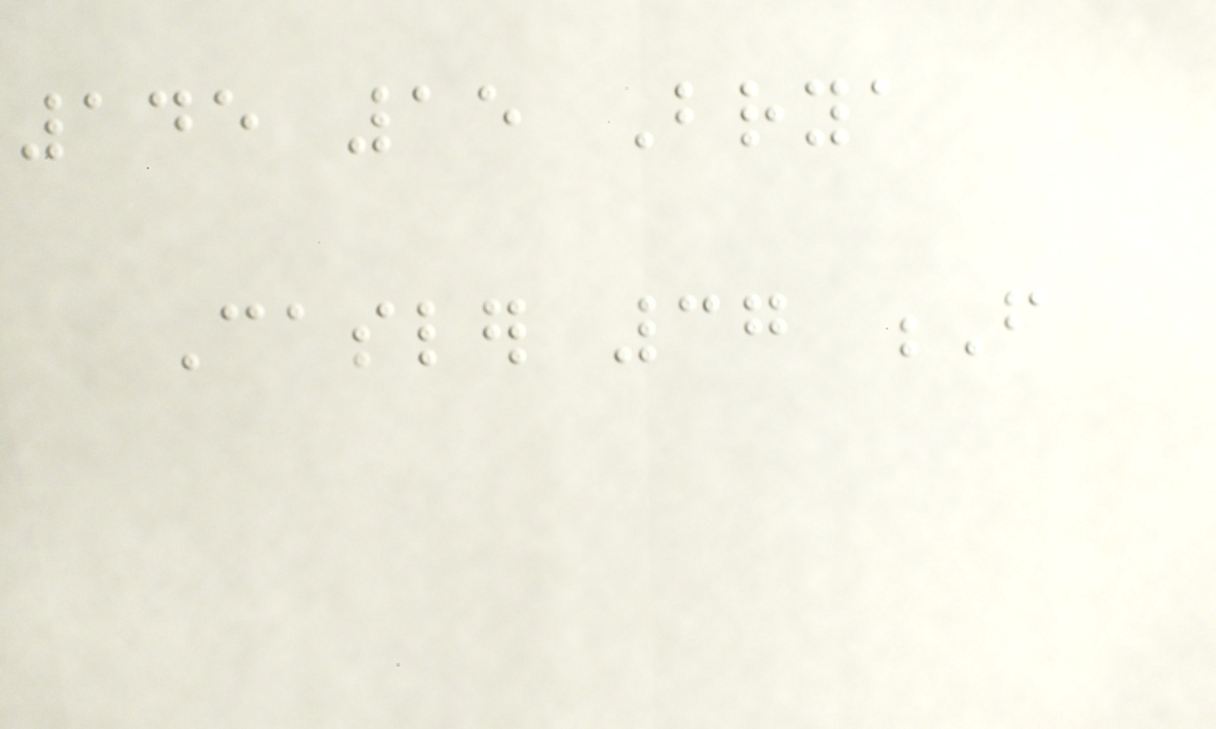145 15 Brya
Casler 37 F
